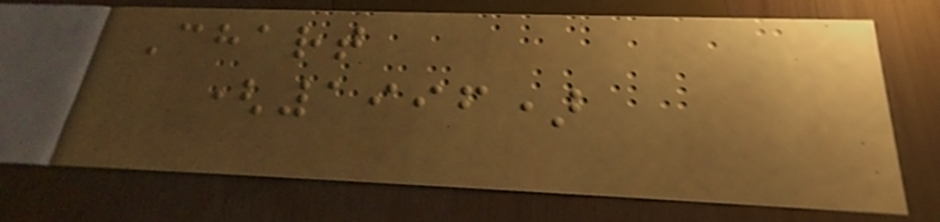Chart
(1996)
